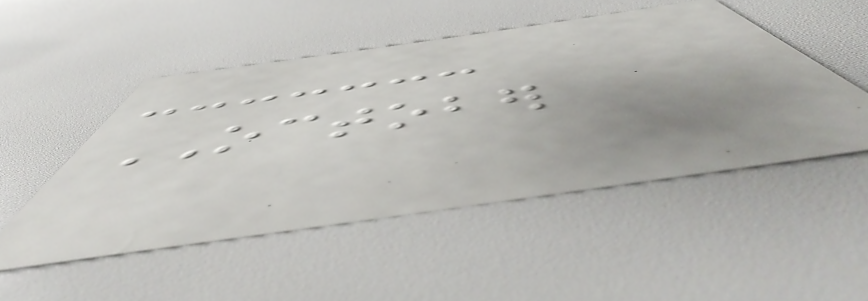OCTOBER
